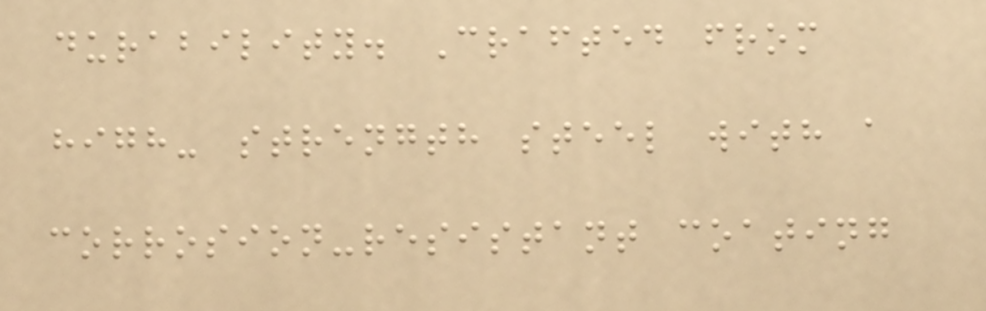durability. Crafted from
high- strength steel with a
corrosion-resistant coating
